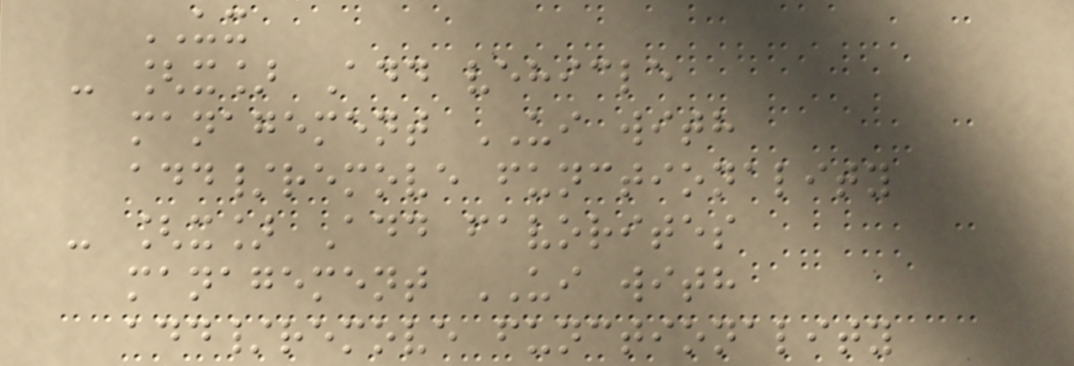UX
- [x] Add vehicle
management UI with
add/remove functionality
- [x] Add favorites
management UI with
add/remove functionality
